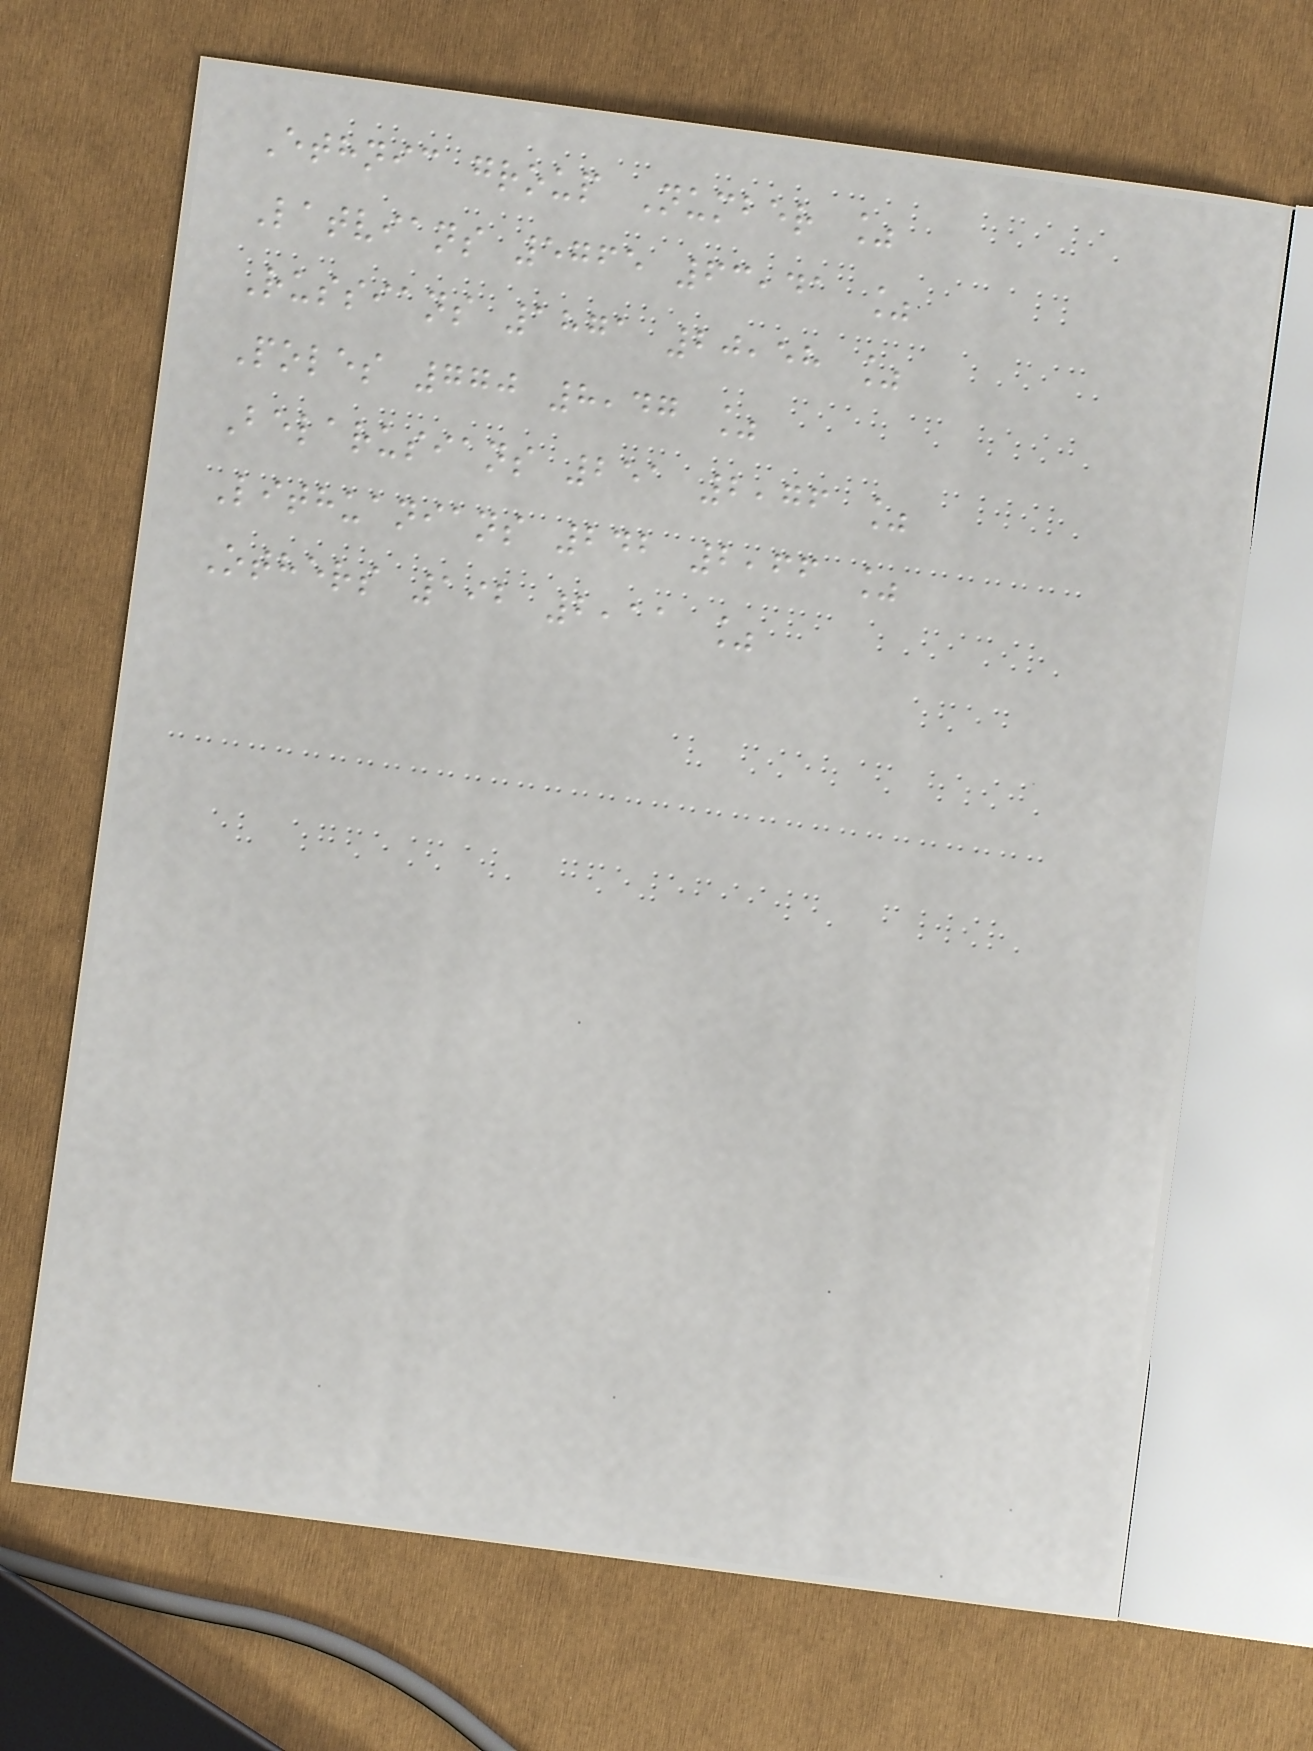Ethnic group Number %
Latvians 5765 63,41 %
Russians 1871 20,58 %
Poles 770 8,47 %
Belarusians 251 2,76 %
Lithuanians 242 2,66 %
Others 192 2,11 %
